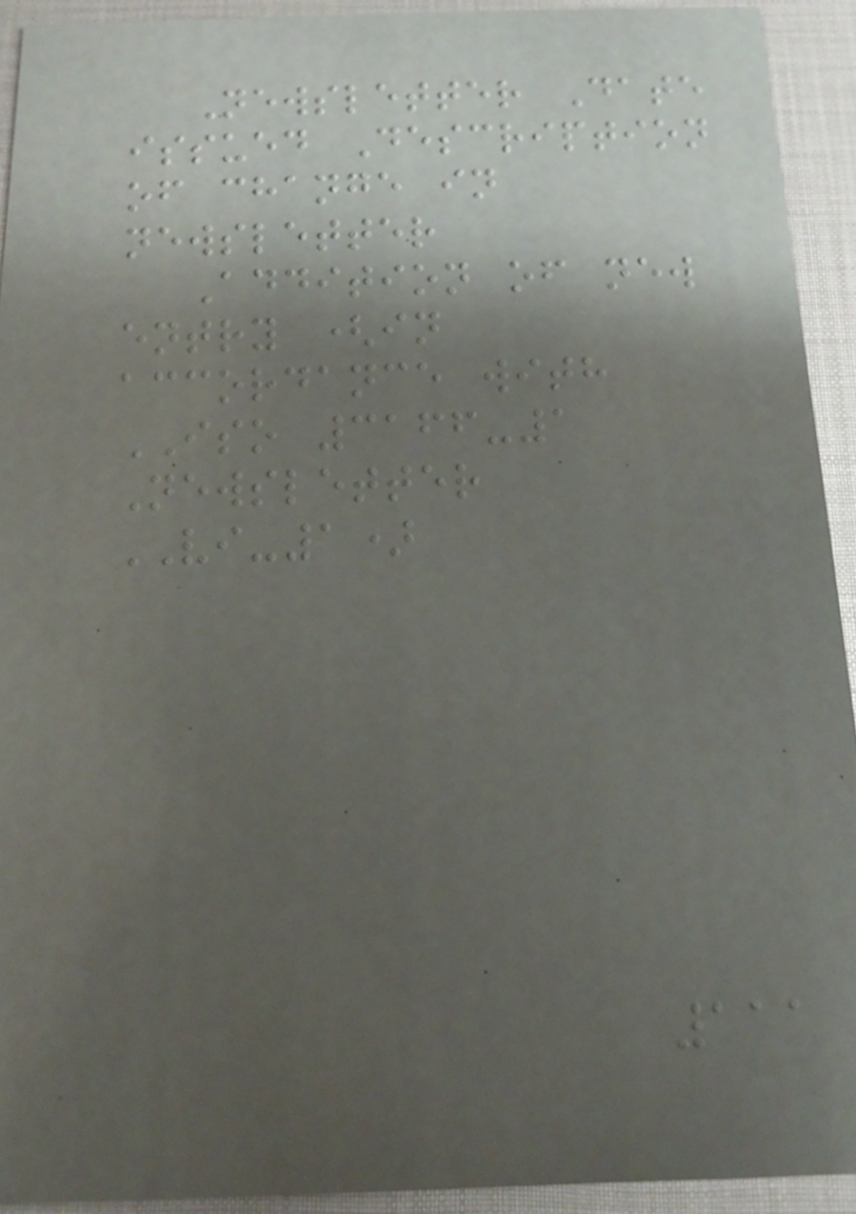Newsletter Date
issued Description
of change in
newsletter
Addition of new
entry (in
accordance with
ISO 3166-1
Newsletter
VI-1)
111
